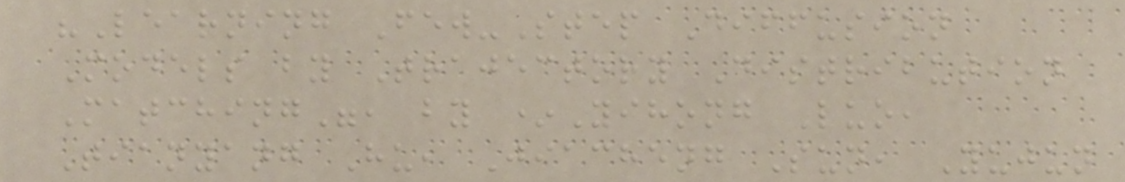"Learning Few-Step Diffusion
Models by Trajectory Distribution
Matching", by *Yihong Luo,
Tianyang Hu, Jiacheng Sun, Yujun
